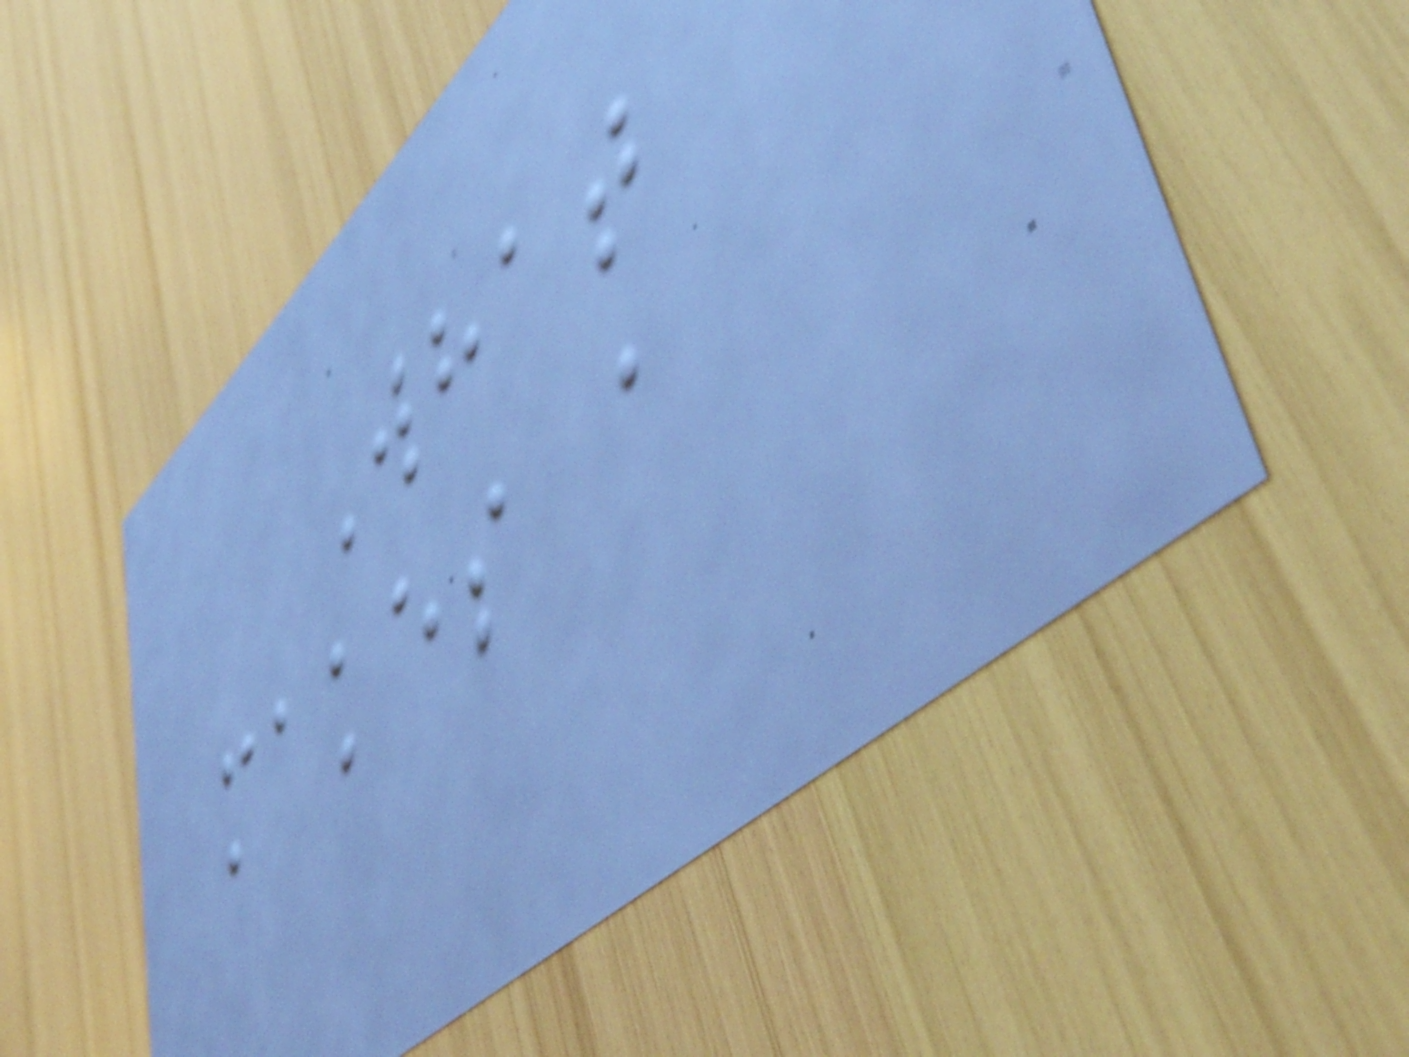What
makes a
